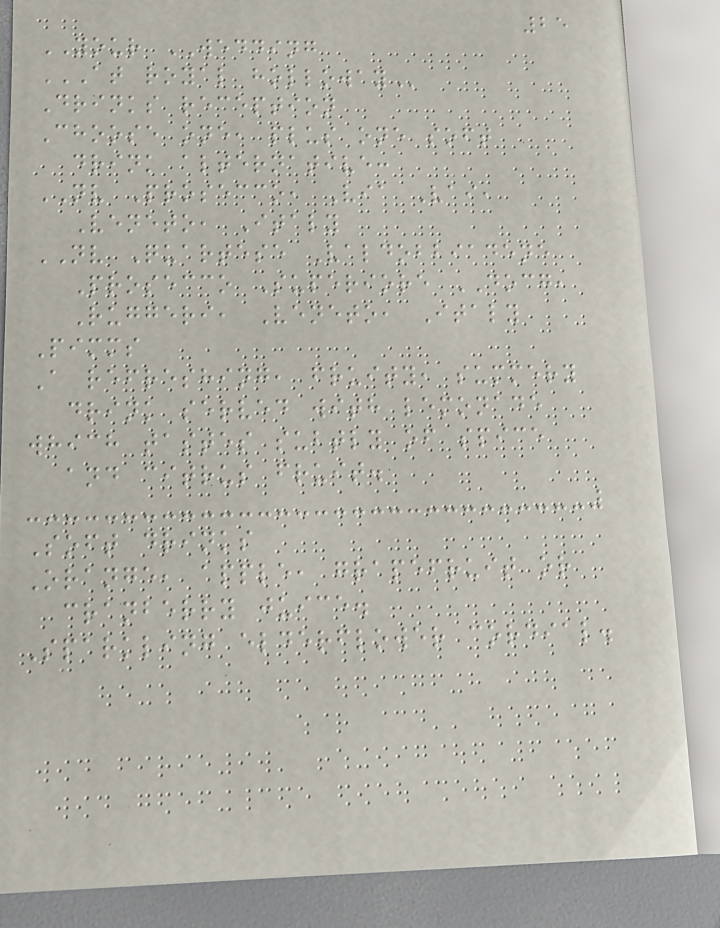25
YOUR WEDDING
AT ROYAL HOLLOWAY
Drinks reception
Choose one, plus one soft
drink alternative:
NV Prosecco, Via Vai,
Veneto, Italy
NV Quartese Valdobbiadene
Prosecco Superiore DOCG,
Ruggeri, Veneto, Italy
Pimms
A refreshing, fruity, summery
drink served with lemonade
which tastes subtly of spice
and citrus fruit.
Soft drinks
Orange, apple, grapefruit or
cranberry juice.
Sparkling elderflower cordial.
